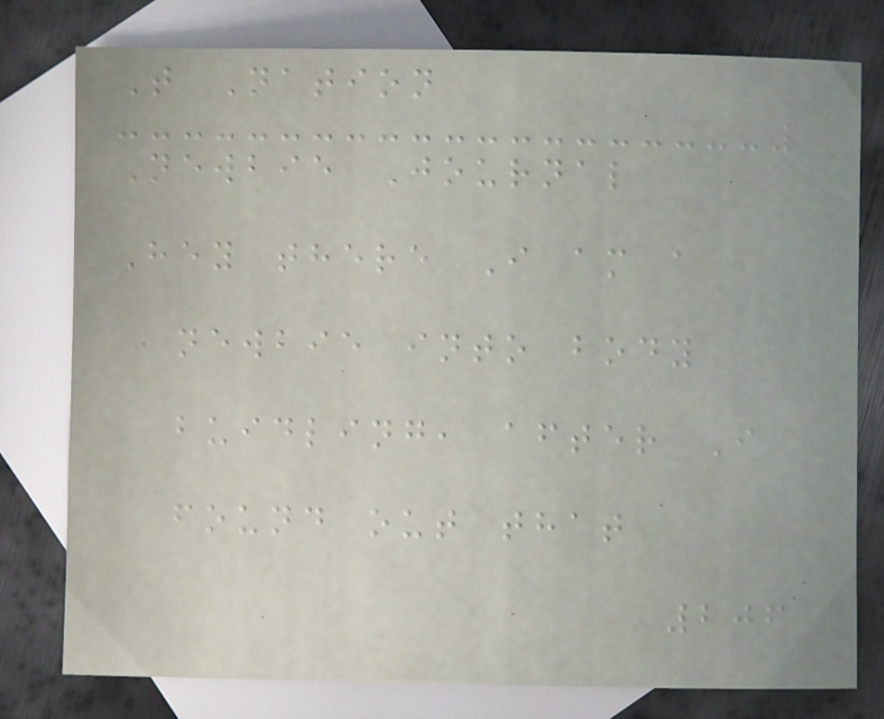T Nation
Newbie Journal
Hey there I am a
newbie into body
buidling, after I
found out that
206
